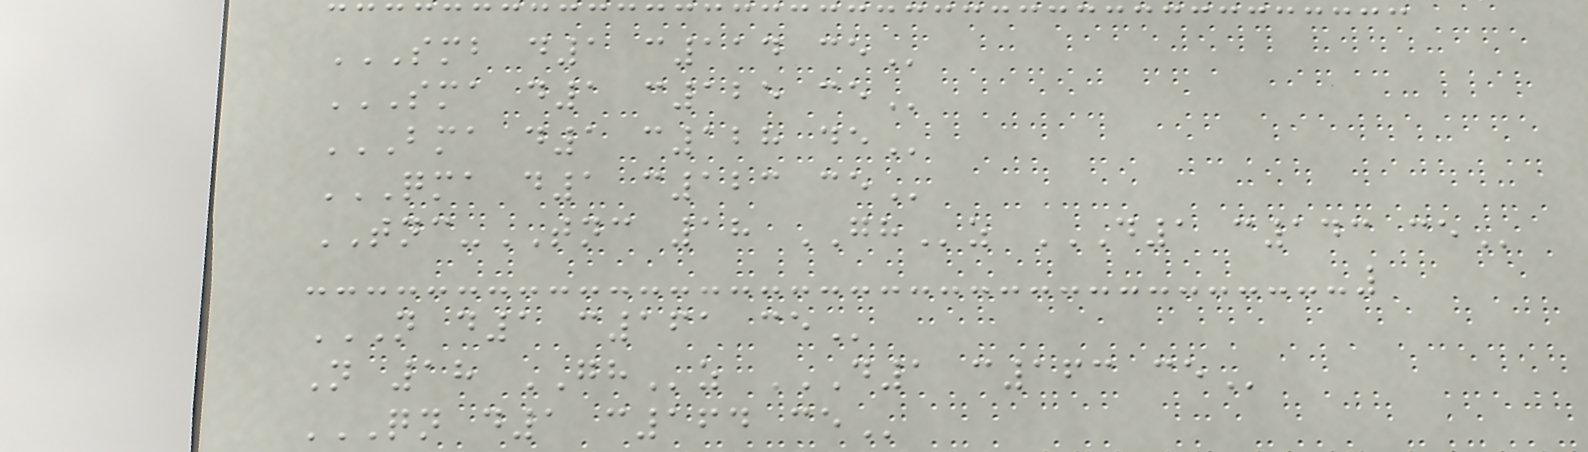SMB D1 C114 CE
SMA D1 C125 CE
BMA D1 C128 DE
QMA D1 C123 CE
TNC-TNC 18 GHz D1 C143 CE
N D1 C161 CE
N 18 GHz D1 C163 CE
QN D1 C164 CE
